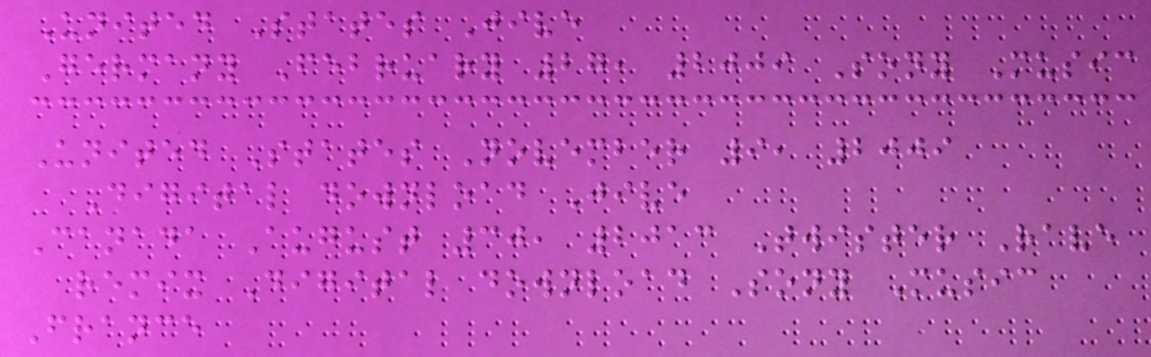United States Jive
Germany February 27, 2009 Sony Music
United States November 9, 2009
Digital download Jive
Canada August 30, 2013 Twister Rave
remix Digital download Sony Music
France
